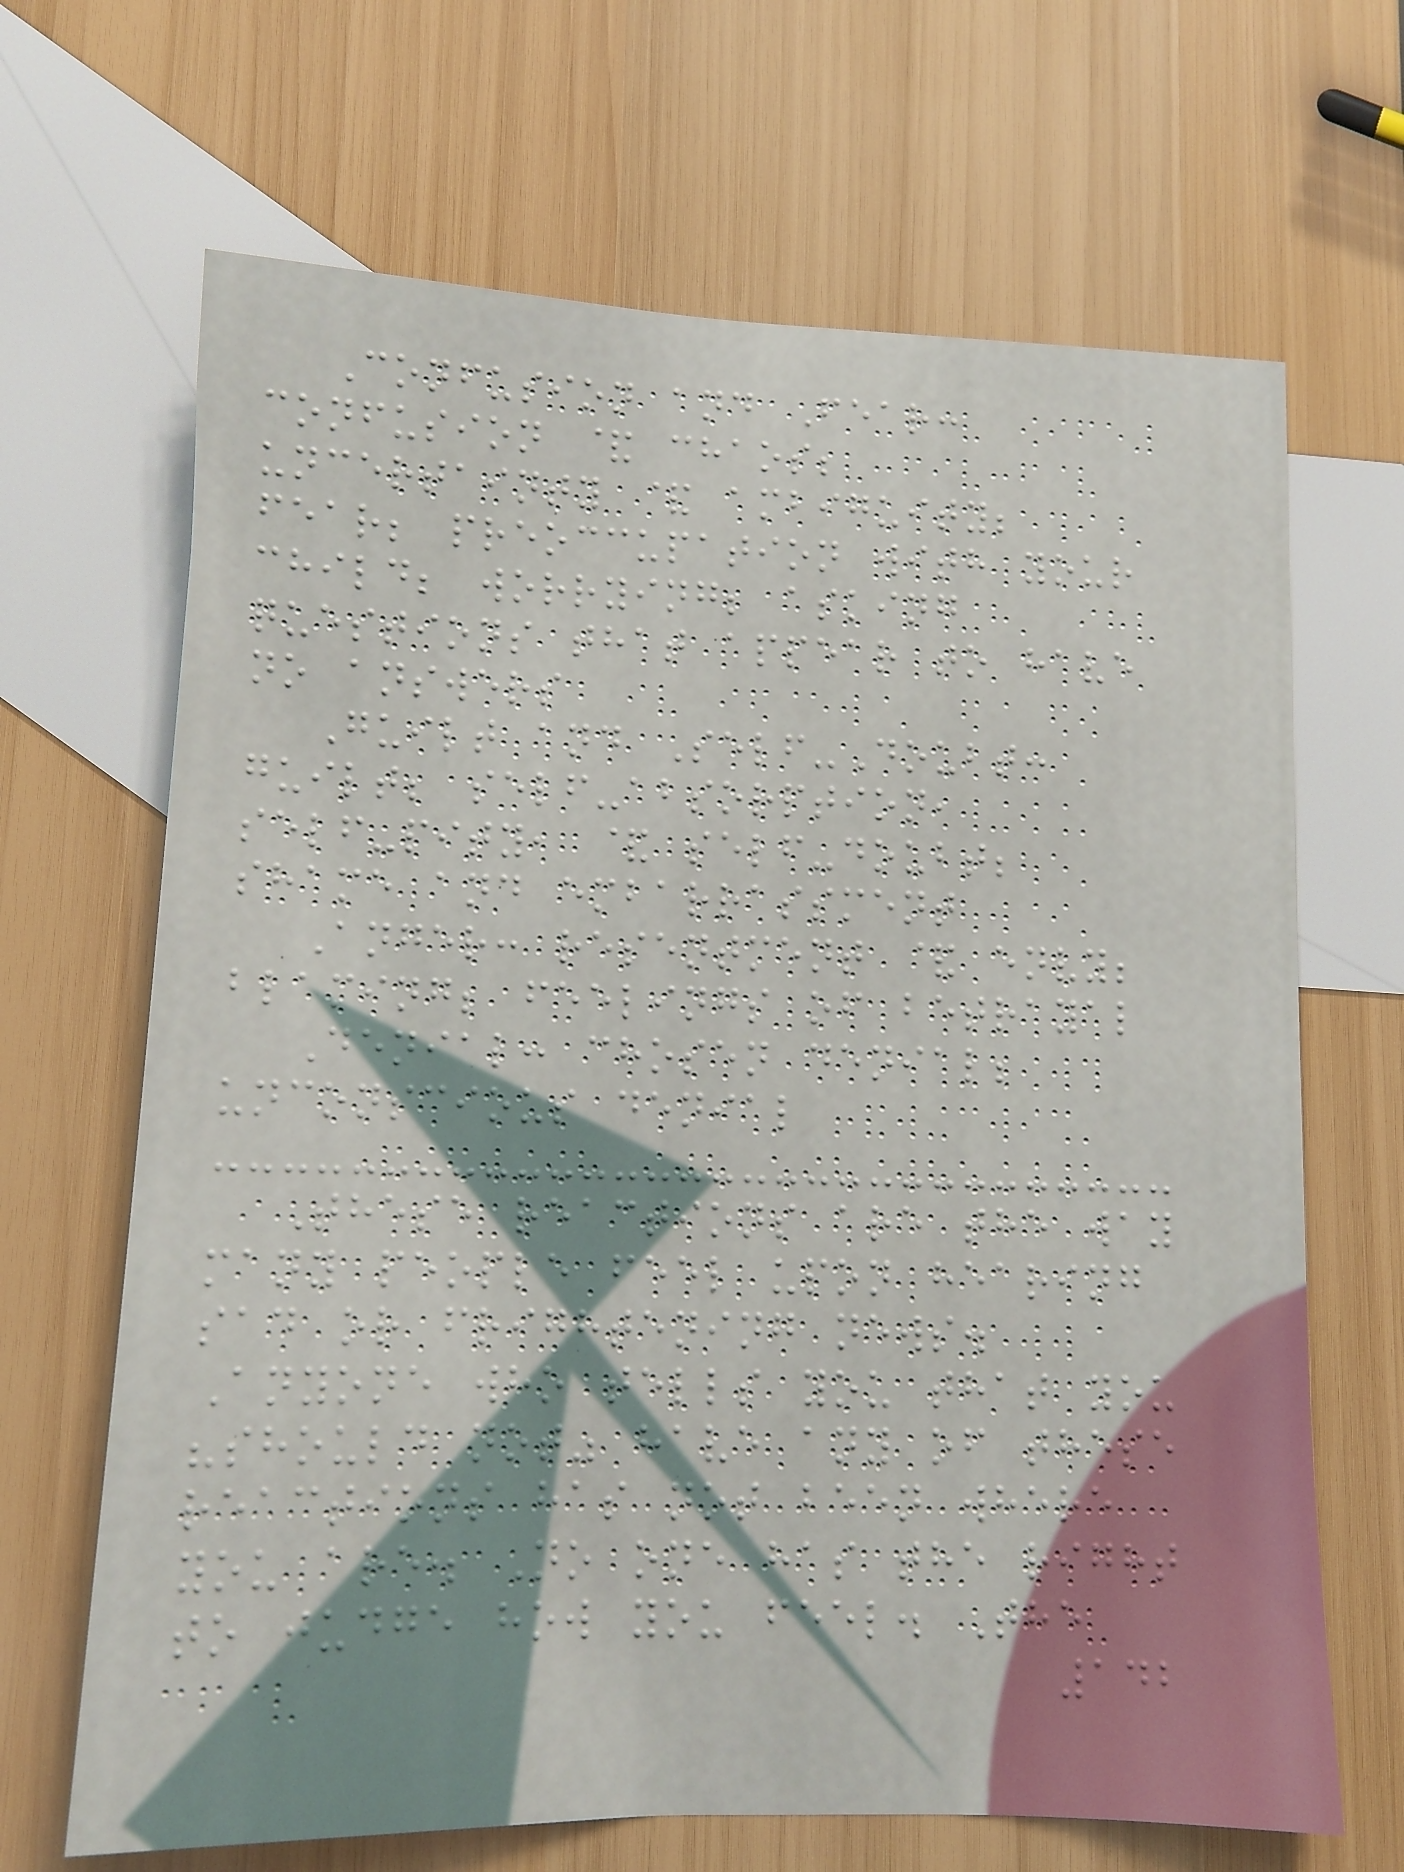Confusion and Fear:
confusion & chaos;
uncertainty & ambiguity;
fear; preoccupation with your
child; worrying; asking
questions that appear to have
no answers
Guilt and Self-Doubt:
guilt; self-absorption,
self-pity, & self-doubt;
shame and embarrassment
Anger: resentment & envy;
blaming; feelings of betrayal
Denial: chosen denial;
unconscious denial
These reactions are the way
many people feel upon hearing
sad or frightening news.
Anyone who tells you that you
"should not" have any of these
reactions has not been where
you are. No one has the right
to judge how you feel. The
142
